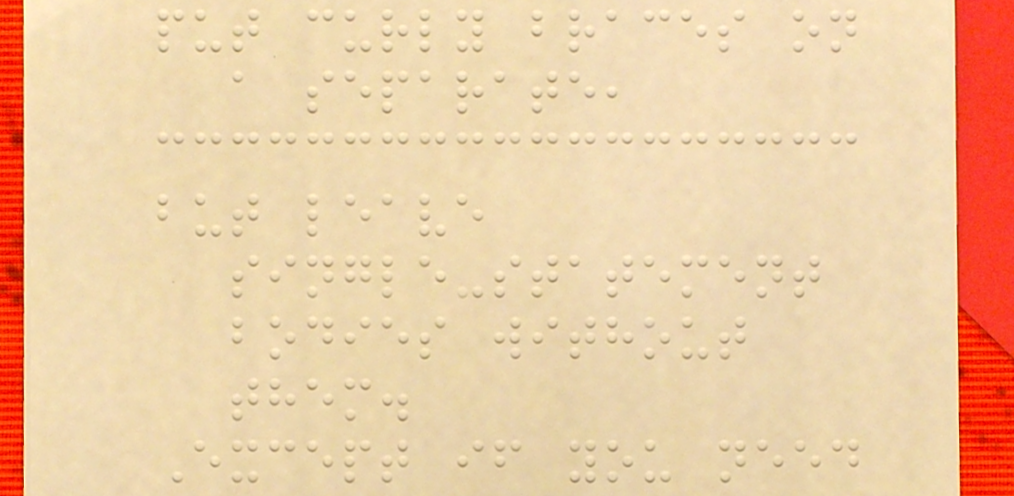put curly braces on
a separate,
but leave
single-statement
bodies without
them.
Except if you need
